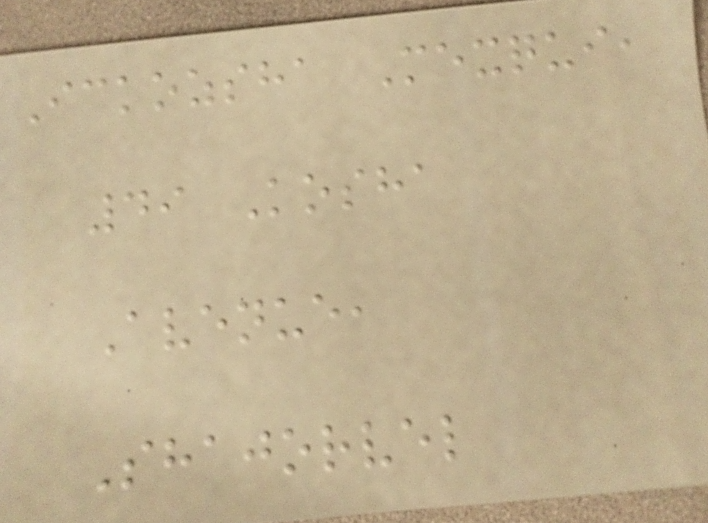Ickozsha Mexqui,
49 Kosha
Avenue,
Shajorvel
